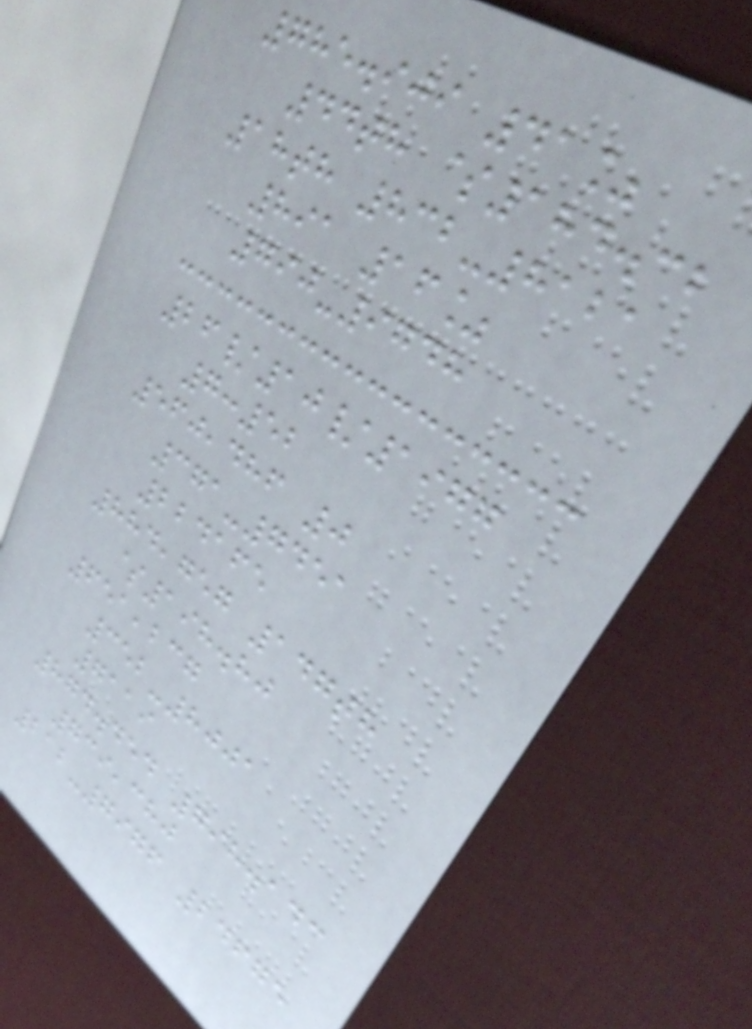785.909 41%
44th $184.32
18th 832-8121
891 16%
790-9748
26/10/1977
7:52
560,486 0
371-7451
224165
884,757 147th
$198.80
651,237
352-8001
7119
874.454 798.143
739,380
212-7976 24675
